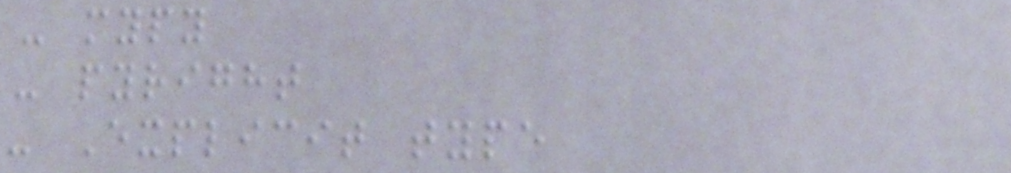- mypy
- pyright
- Explicit type
